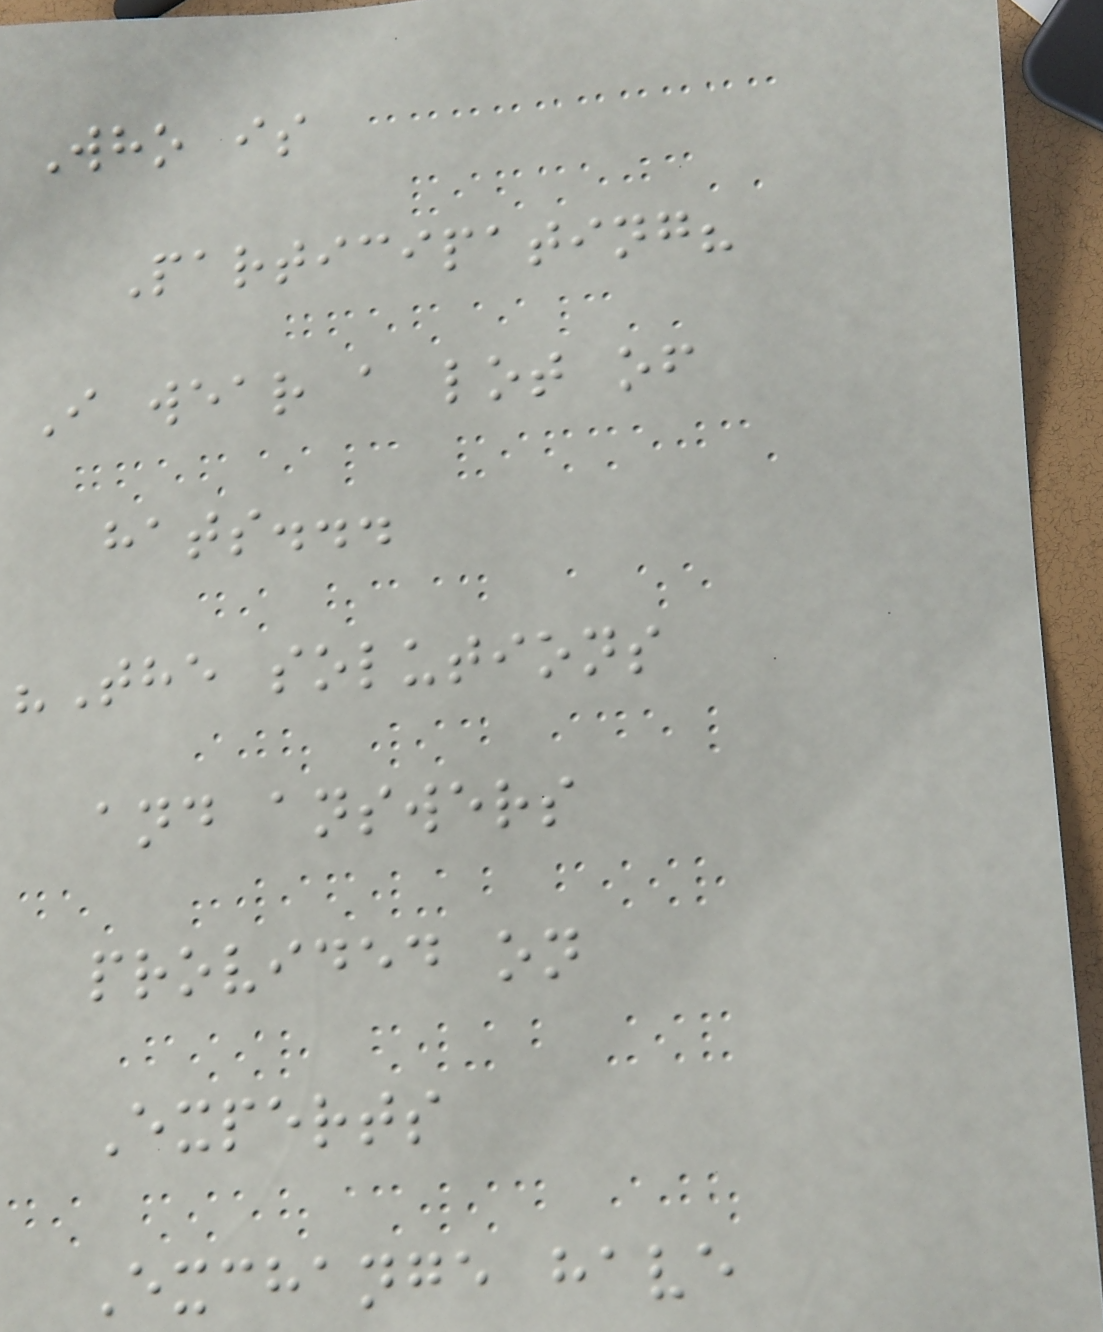Who is
Participating?
I wear a lot of
hats...
"The solutions
and answers
provided on
Experts
Exchange have
